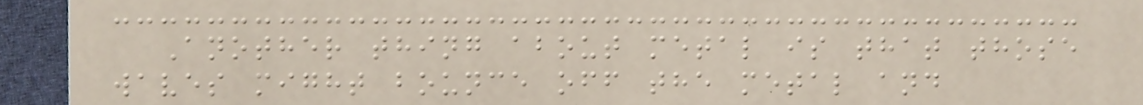Another thing about metal is that those
waves might bounce off the metal and
